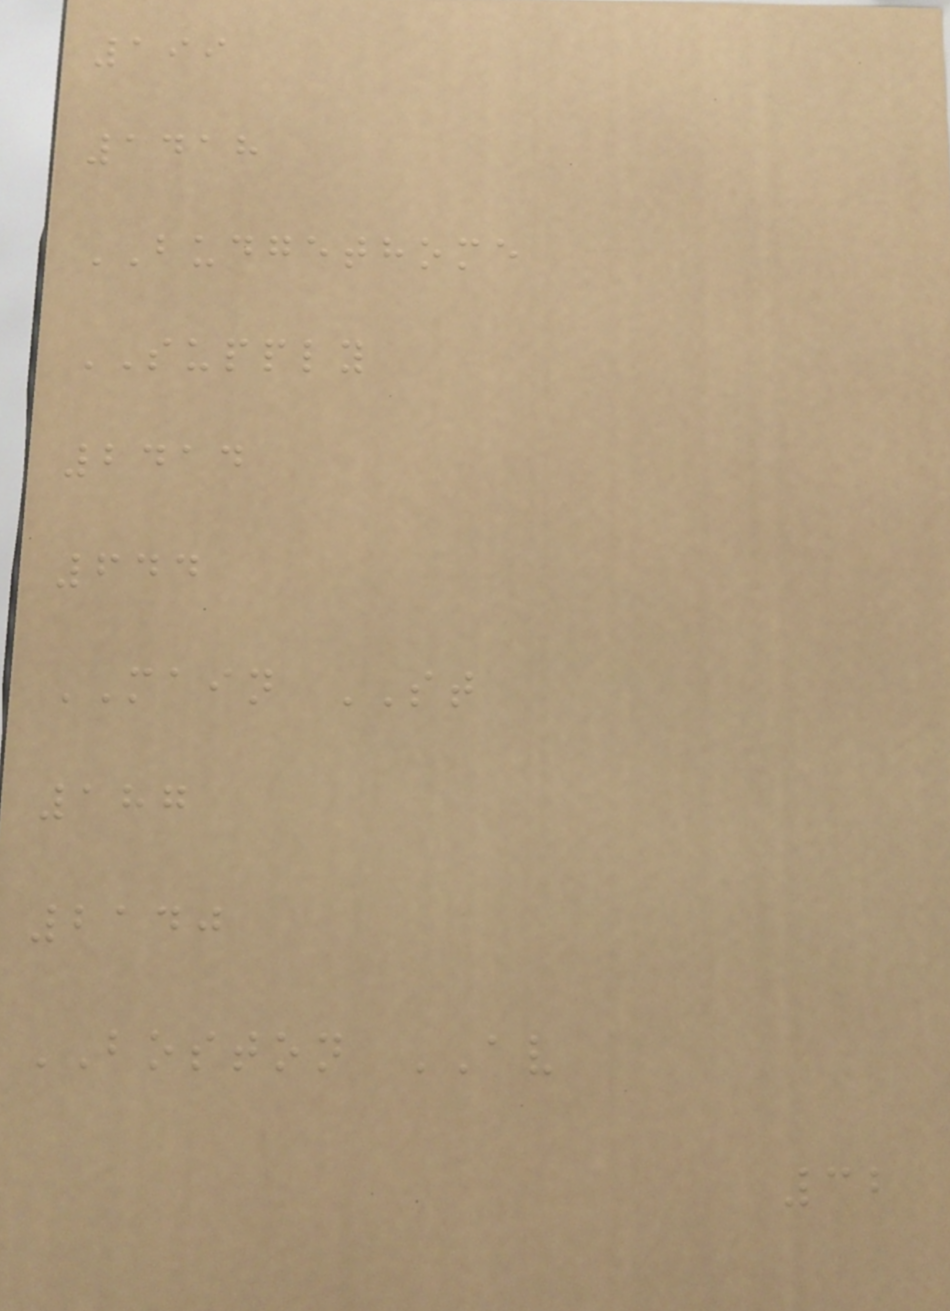199
1418
BUDGETHOME
SUPPLY
2414
644
MAIN ST
187
2140
BOSTON AV
32
